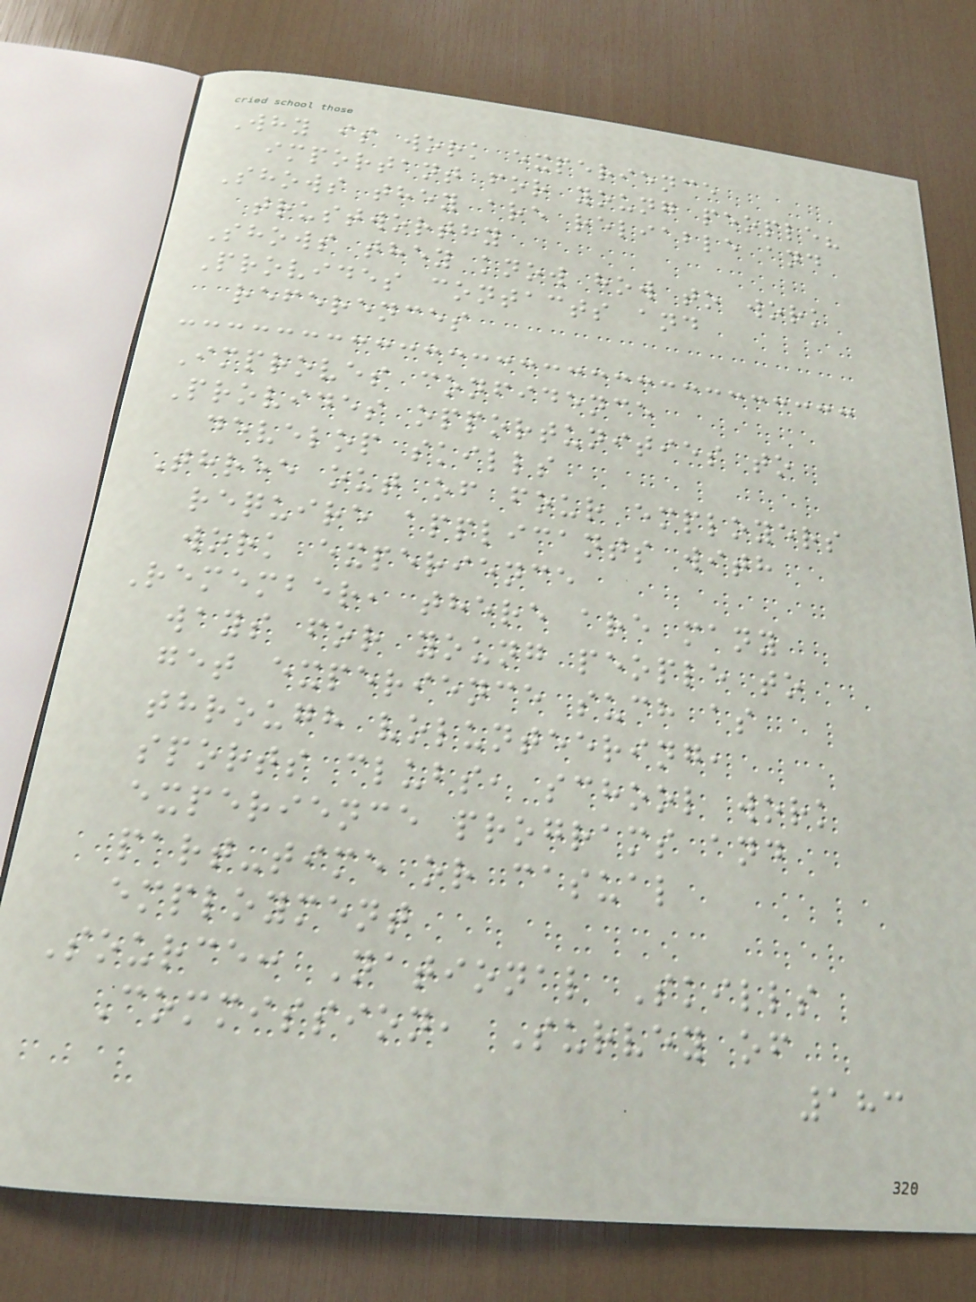Why is work experience
important for young people?
Shows they are reliable and
trustworthy
Shows they know how to work
Provides contacts and
references
Improves confidence
Provides opportunities to
develop skills
Three out of four employers
require applicants with
work experience
Remember, there are many
ways for young people to
get experience such as
through volunteering,
sports clubs, school work
experience programs and
part-time or casual
employment
Source: National Skills
Commission, Survey of
183
